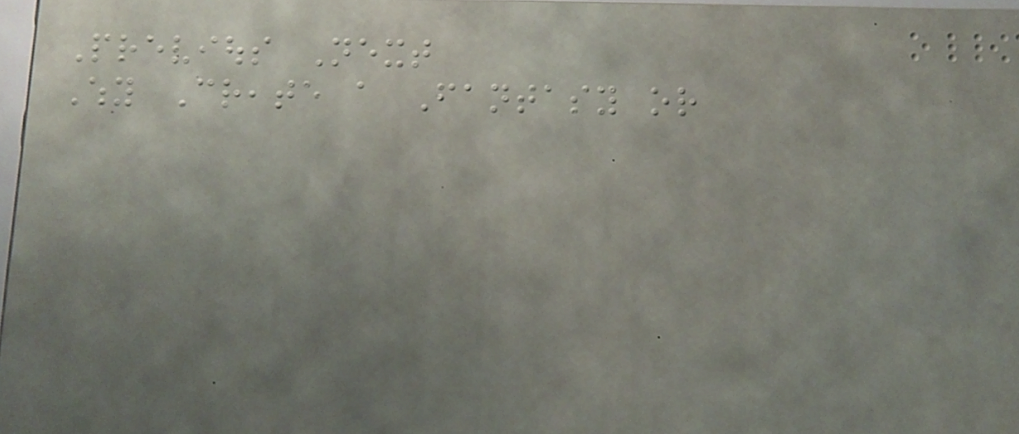Previous Next
Why Create a Fantasy or
